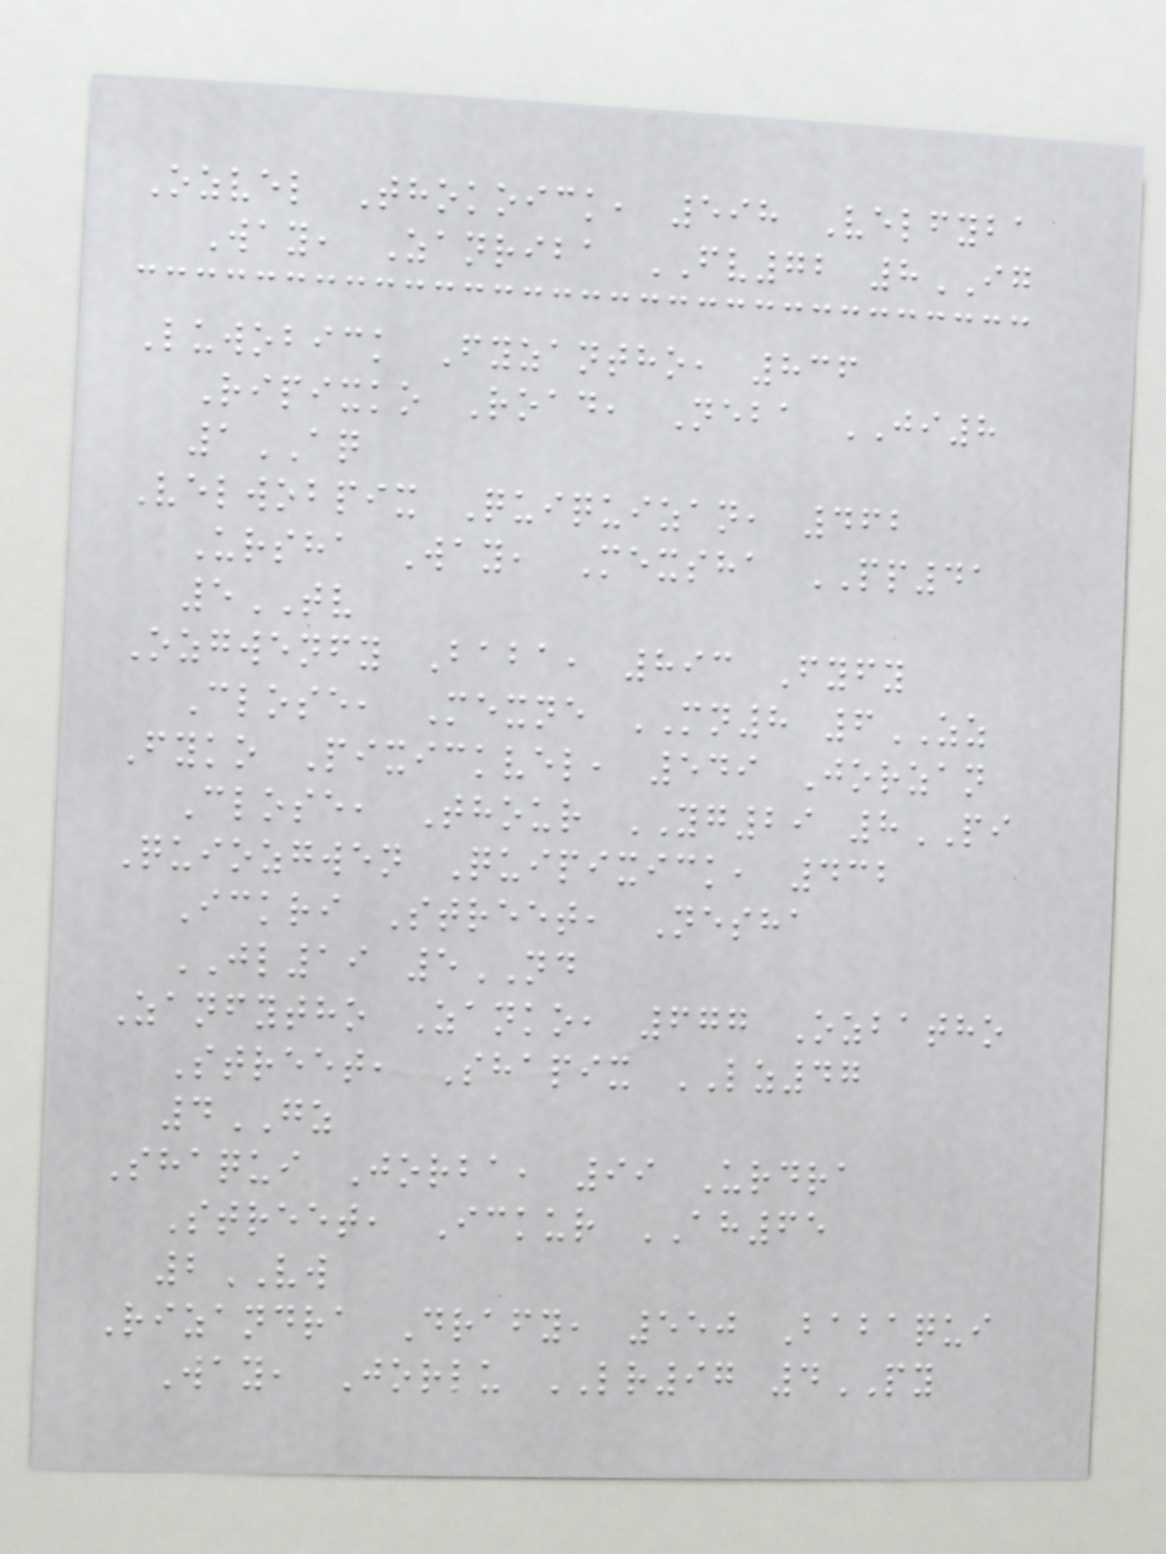Ozvel Thokoick, 598 Velfyba
Way, Zanriba FV72 8IG
Luwobick Fyzantho, 836
Ripixko Road, Neba JI8
1AQ
Velwobpix Quiquizan, 462
Ursha Way, Mexsha PP41
5TV
Ozgwenfy Baba, 893 Fyfy
Close, Mexne MN8 6ZZ
Fyko Pixickvel, 549 Jorzan
Close, Thour YG29 8PI
Quiozgwen Quipixick, 432
Ickri Street, Nesha
JL19 5ND
Zanfytho Zanko, 677 Ozbatho
Street, Shapix LZ47
4GZ
Shaqui Jorba, 99 Urdra
Street, Ickur AH65
2VW
Rizandra Drafy, 550 Babaqui
Way, Jorlu LR97 4PY
